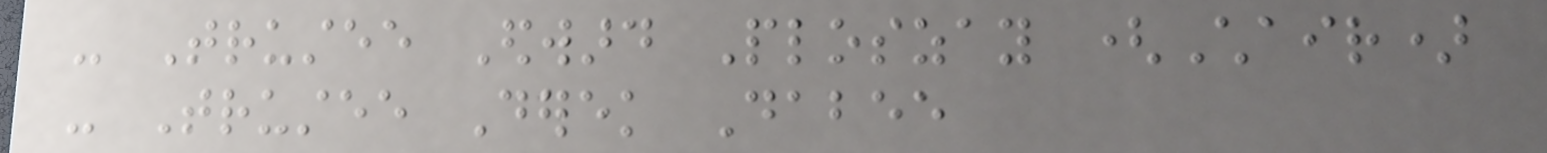- Trustee Edward Ploszay (Chair)
- Trustee Derek Dabee
